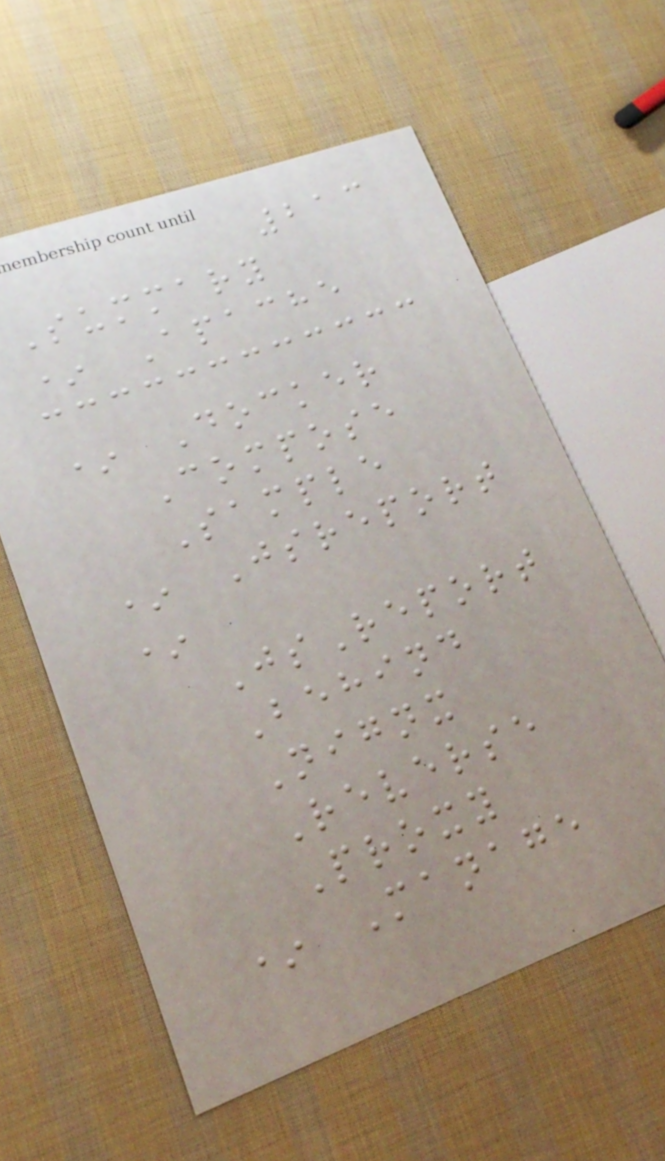213
Summary
* Apache
* Docker
Compose
Sample
* Jsreport
*
JsReport
Behind
Nignx
Reverse
Proxy
* Manage
